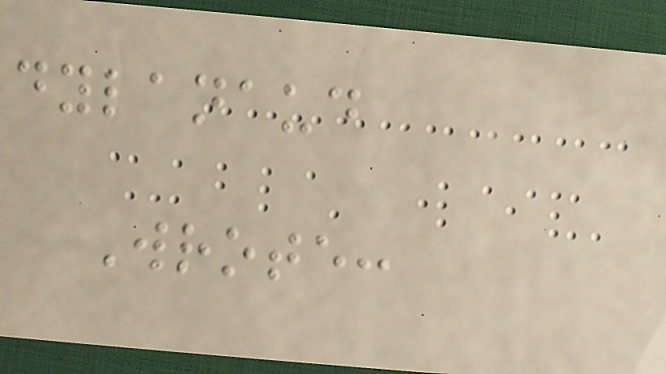dylanaud
Wrote:
